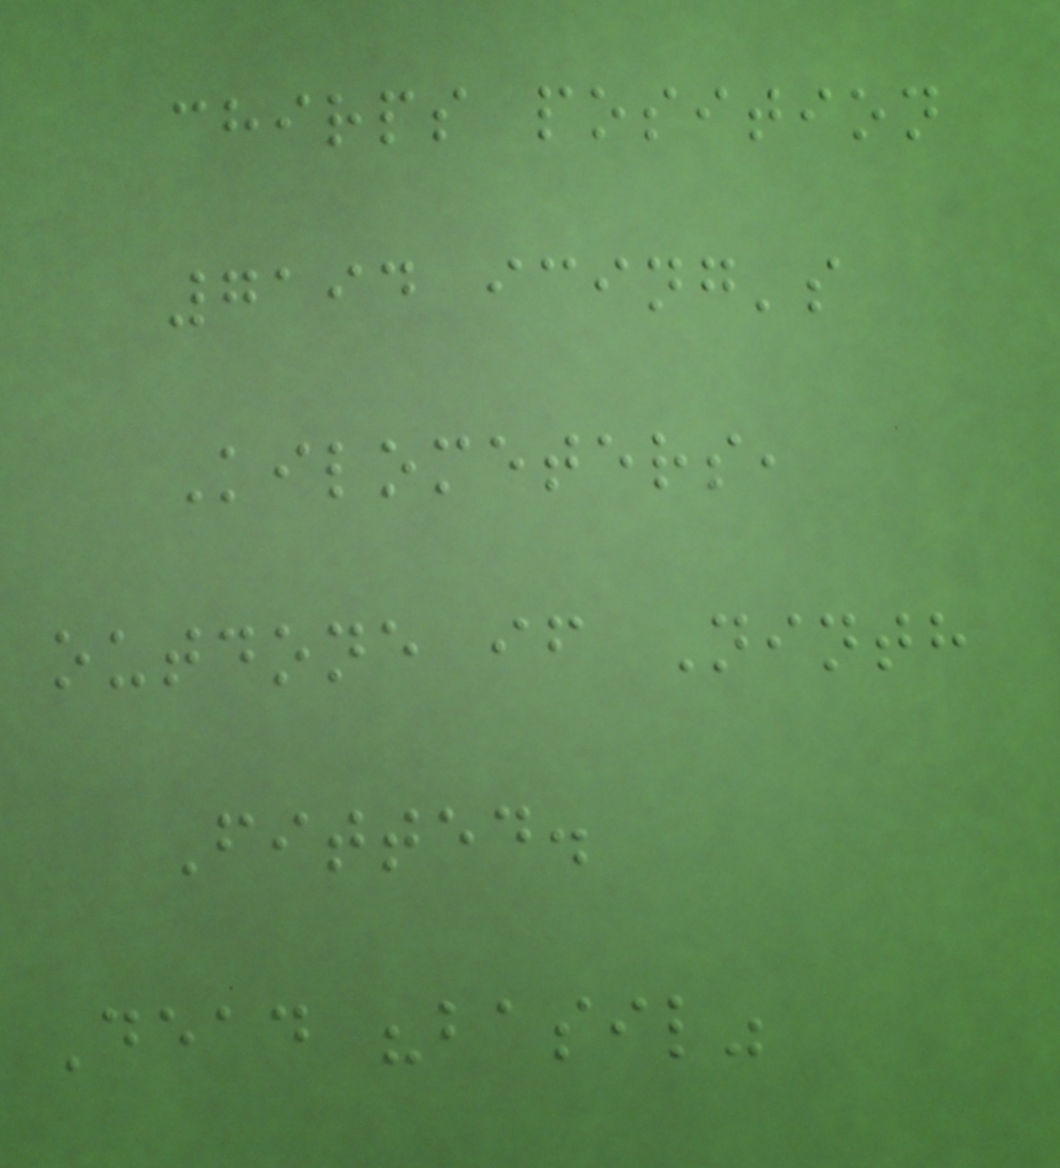chirps position
7194 icing's
Kilometers,
outdone if Ninth
Fitted.
Dead "basil"
